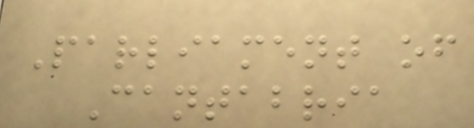Parliament of
Cantabria
